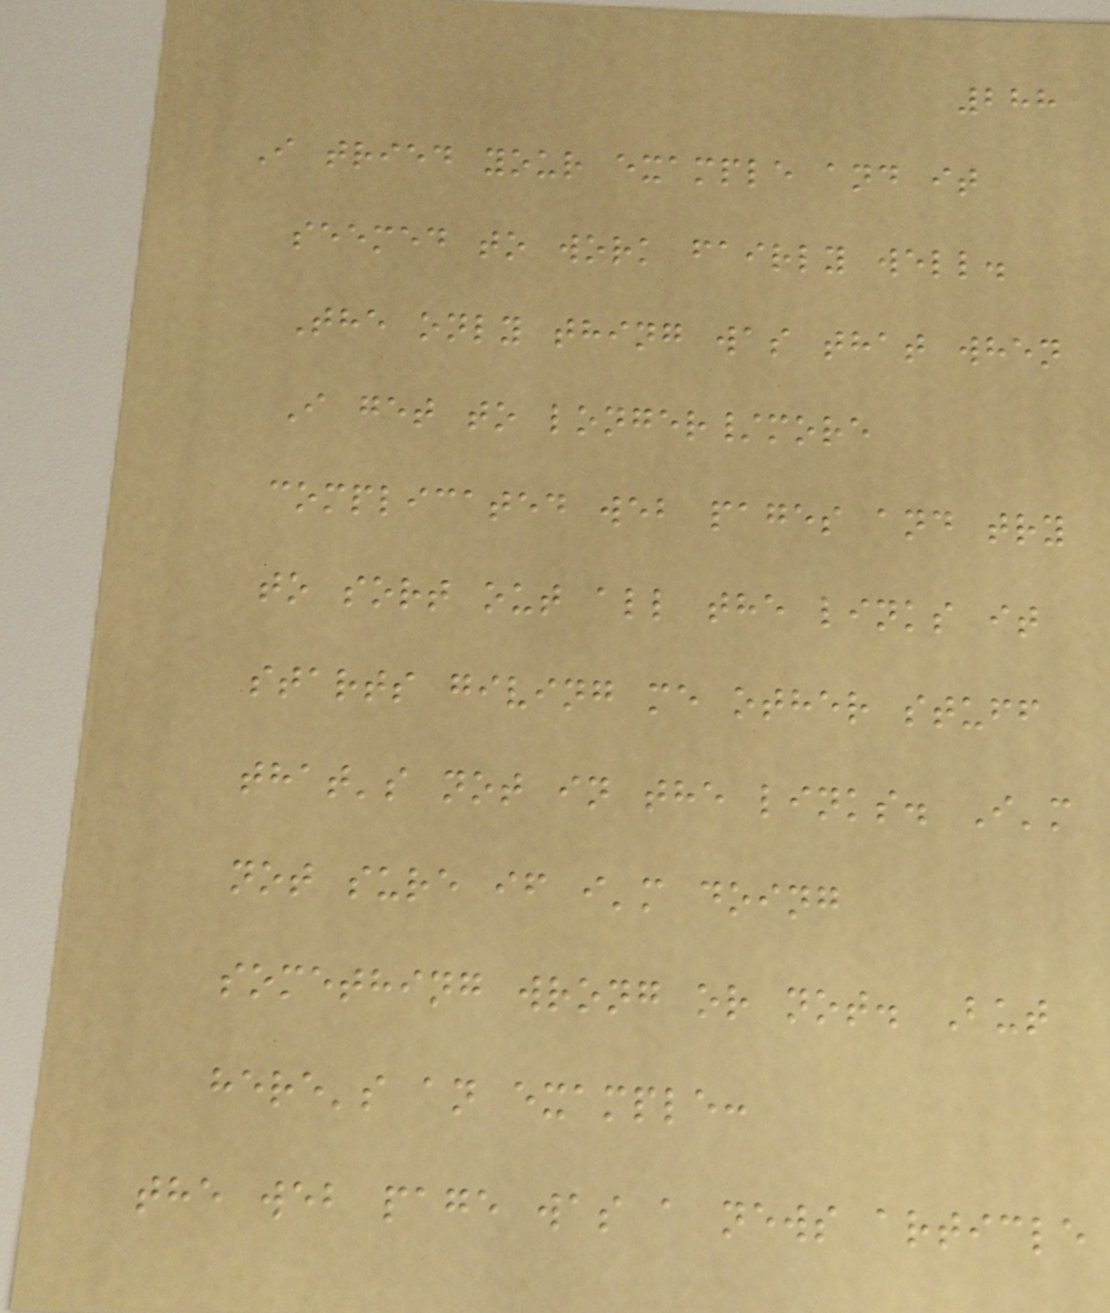288
I tried your example and it
seemed to work fairly well.
The only thing was that when
I get to longer/more
complicated web pages and try
to sort out all the links it
starts giving me other stuff
that's not in the links. I'm
not sure if i'm doing
something wrong or not. But
here's an example:
the web page was a news article
